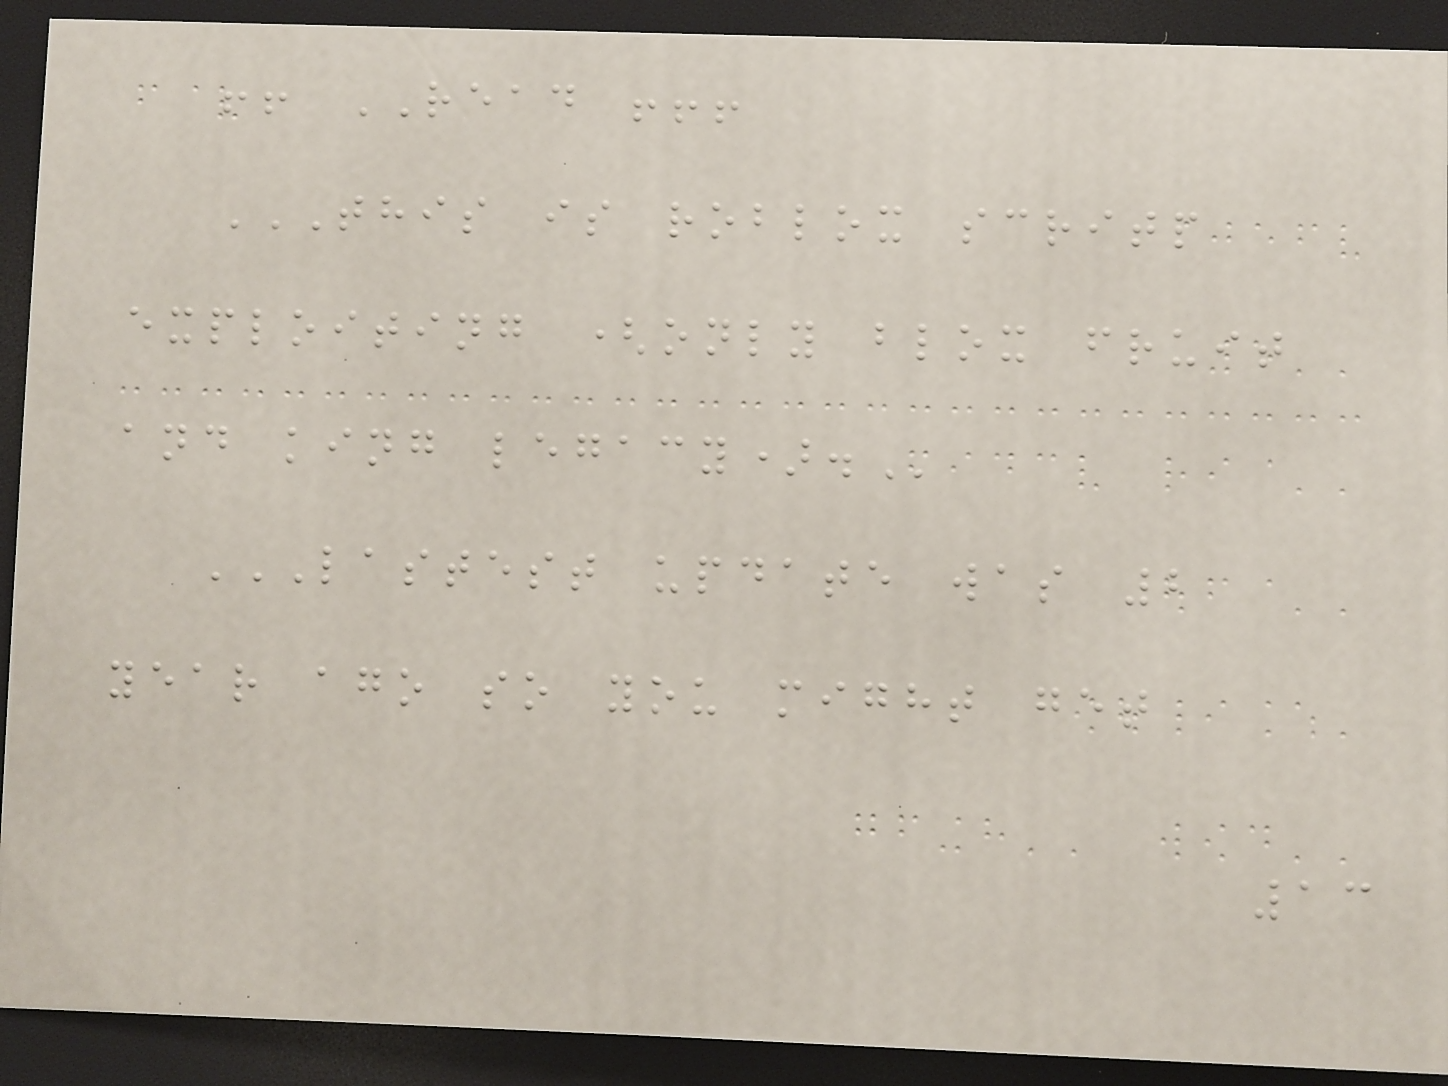!! READ !!!
THIS IS ROBLOX SCRITP
EXPLOITING (ONLY BLOX FRUIT
AND KING LEGACY).
LASTEST UPDATE WAS 2
YEAR AGO SO YOU MIGHT GET
13
